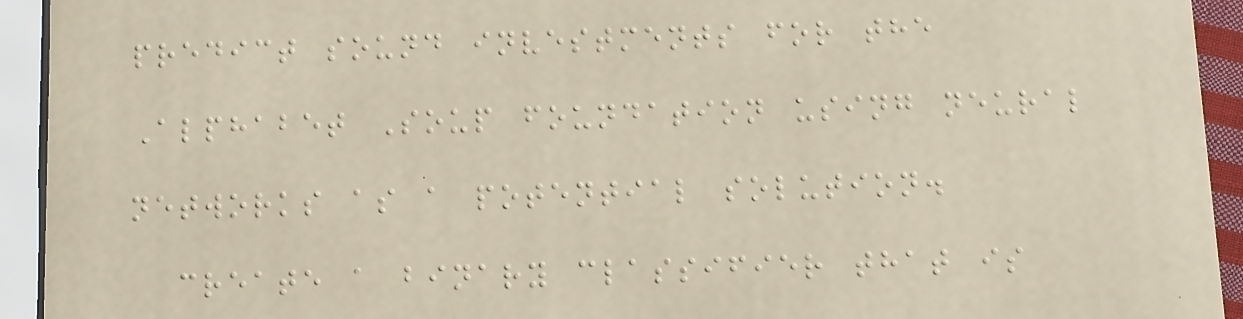predict sound investments for the
Alphabet Soup foundation using neural
networks as a potential solution.
create a binary classifier that is
